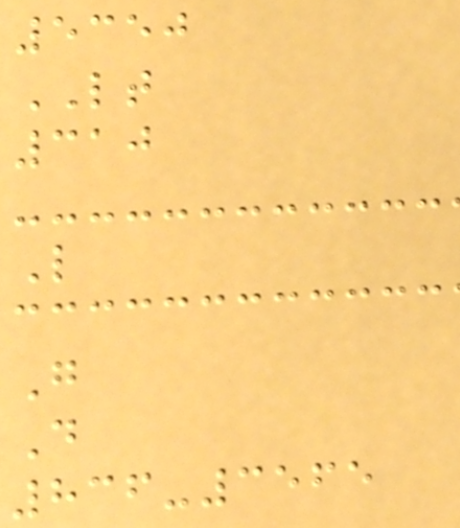5350
LT
310
L
G
D
836-3565
